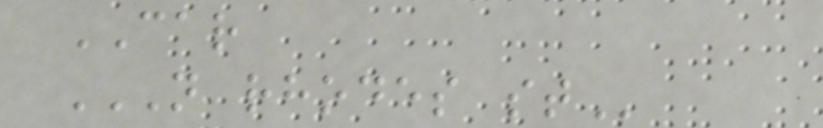CAR
N RHODES ST
